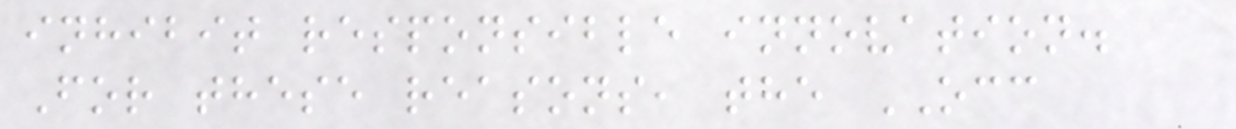inhibit responsible innovation.
For these reasons, the OCC
